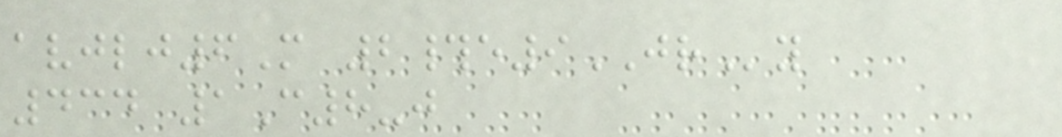avjlj6M 2#e9JRy
434 1C8-j
